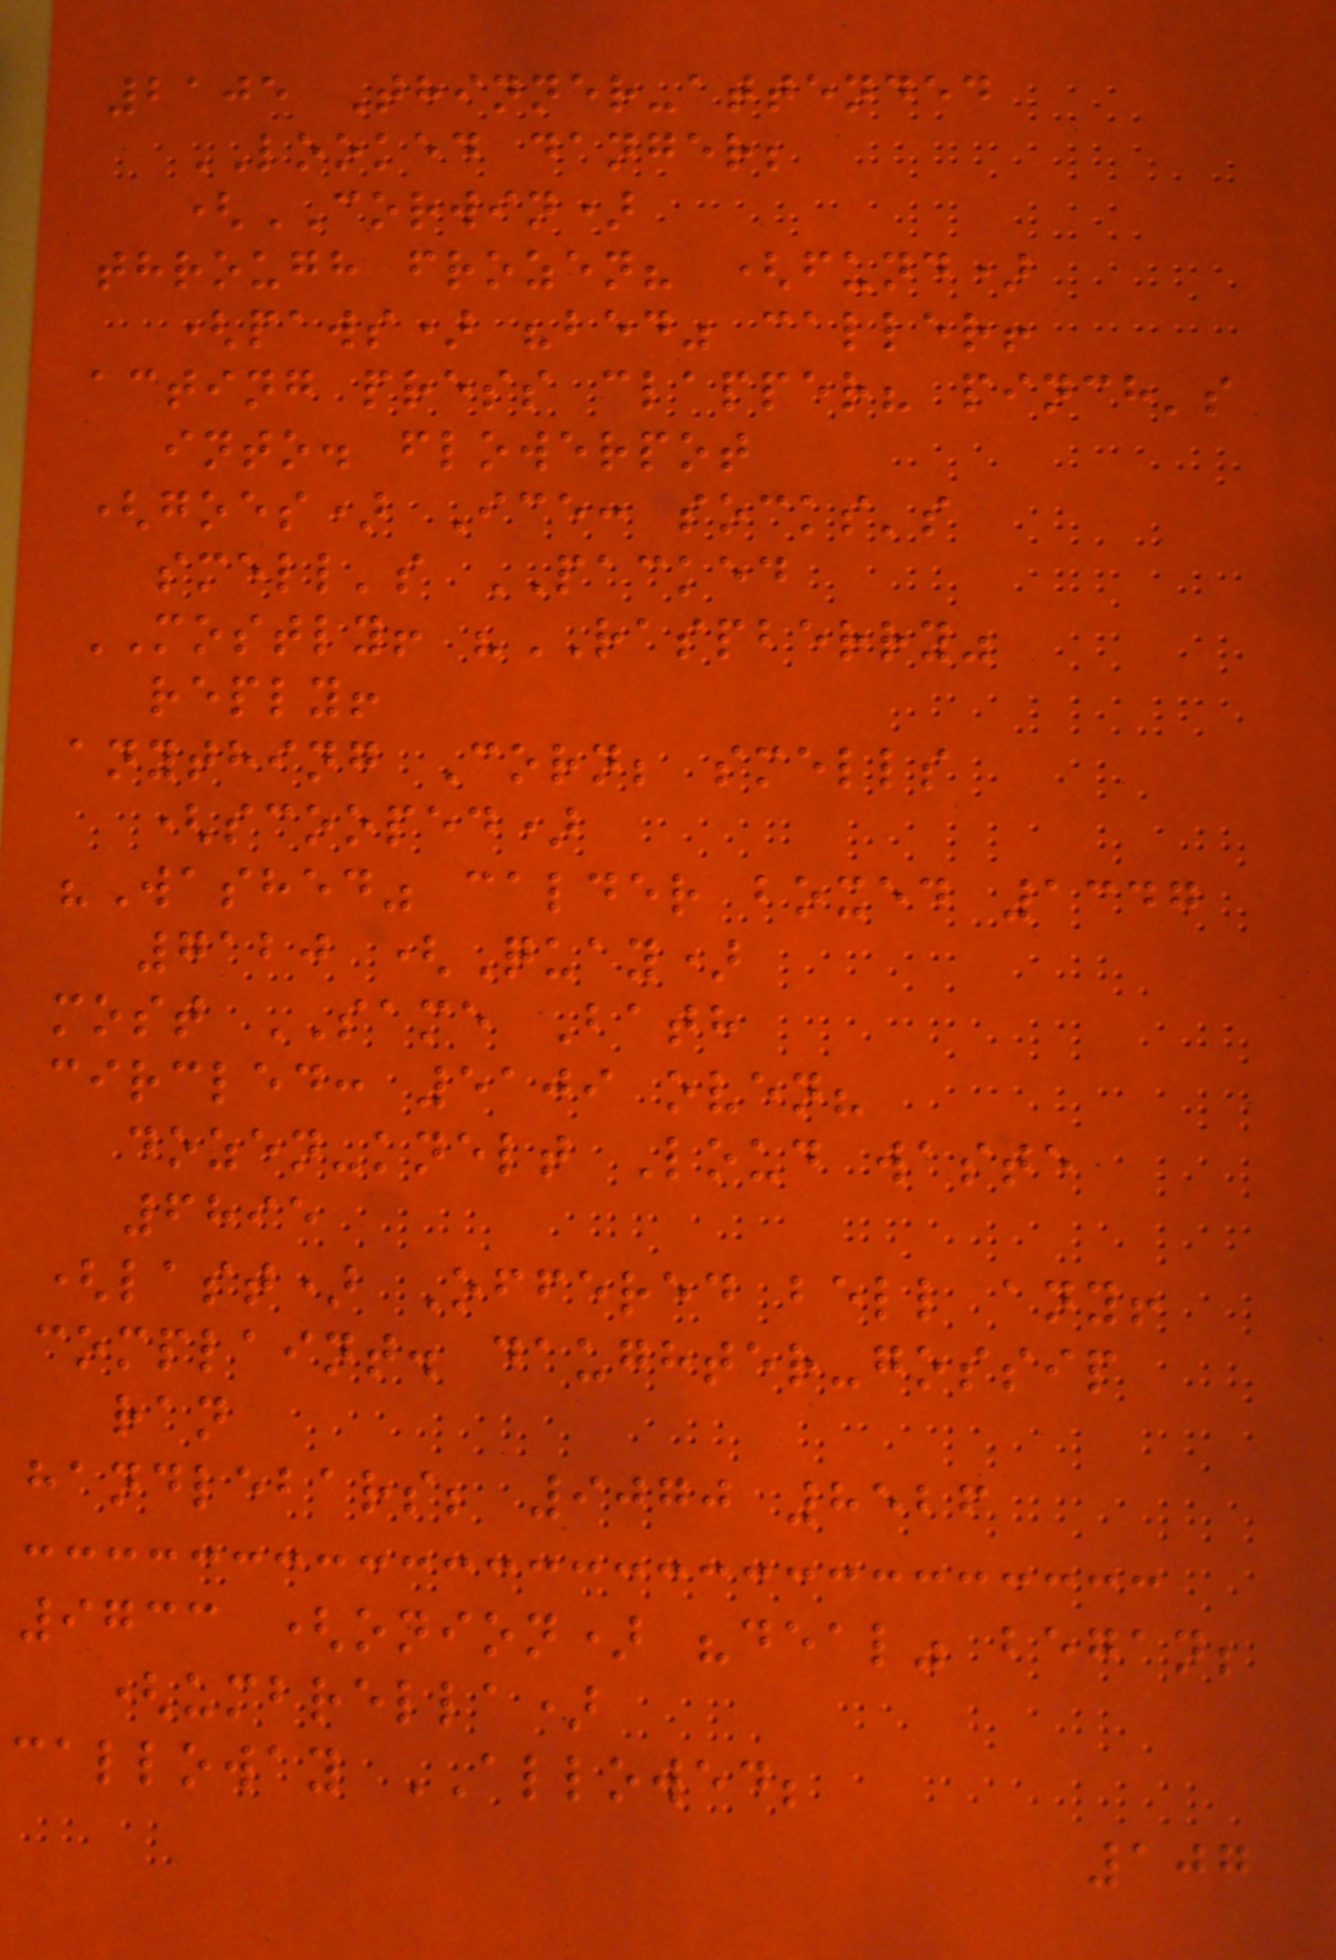2105 Thinner-attended
LOOKED danger;
(CORWIN)
through frozen? (fund)
(paws) "bed" caller!
acting press clapper? pinch's
into. flowerpot
(goes) Ice: socks's
smell's PACKED
MOSTLY! "RASPBERRY"
reply!
anything Corn; smells
(scooped)
"Washed" calder boxed 1347
7120 (Quay)
most SAME Bath
circled: 5109 oven?
dozen-knelt Loud waste
6895
(last) Offered bell any!
complaint. daughter-gossip
ran
handlebars; 9070 8526
9733 (onion) "deal" began;
(umbrella)
calloway ALLOWED;
107
